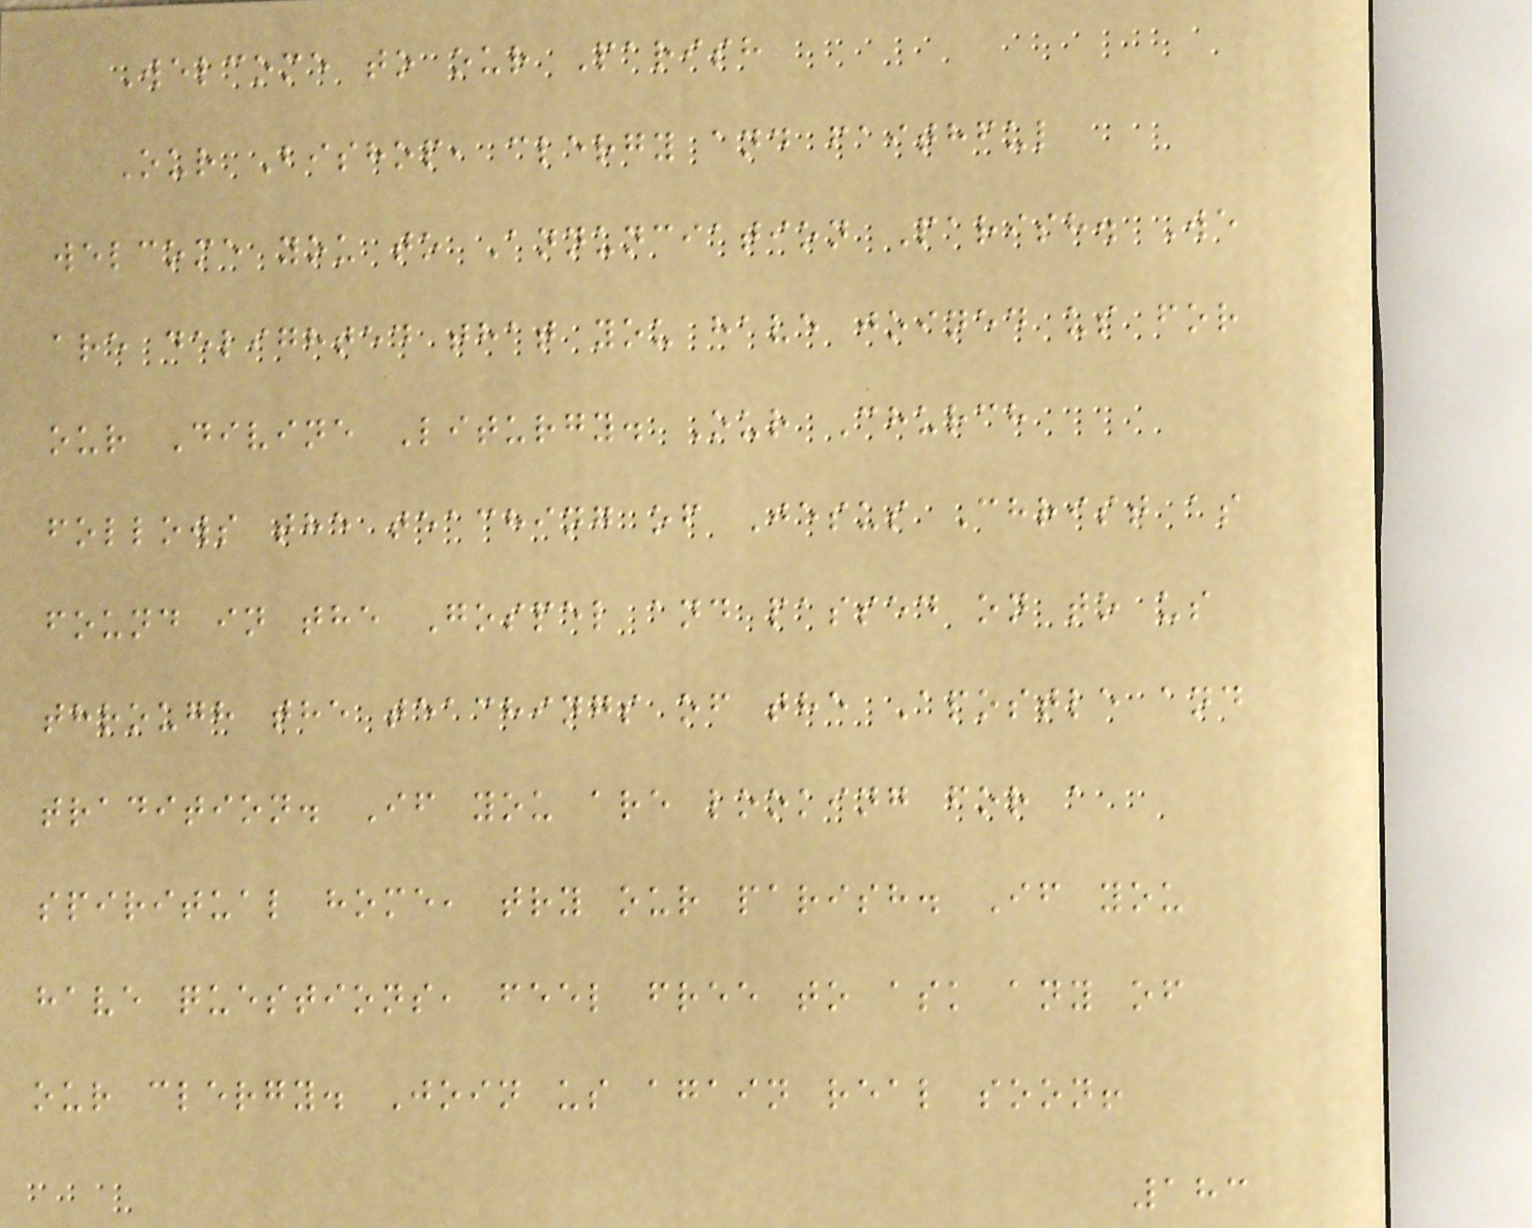Welcome to our Parish
Our Bishop, clergy and faithful
welcome you to Annunciation Parish. We
are delighted that you have joined us for
our Divine Liturgy. Our Church
follows the teaching of Jesus Christ as
found in the Gospel and passed on to us
through the teachings of the Apostle and
tradition. If you are looking for a
spiritual home, try our parish. If you
have questions, feel free to ask any of
our clergy. Join us again real soon!
183
